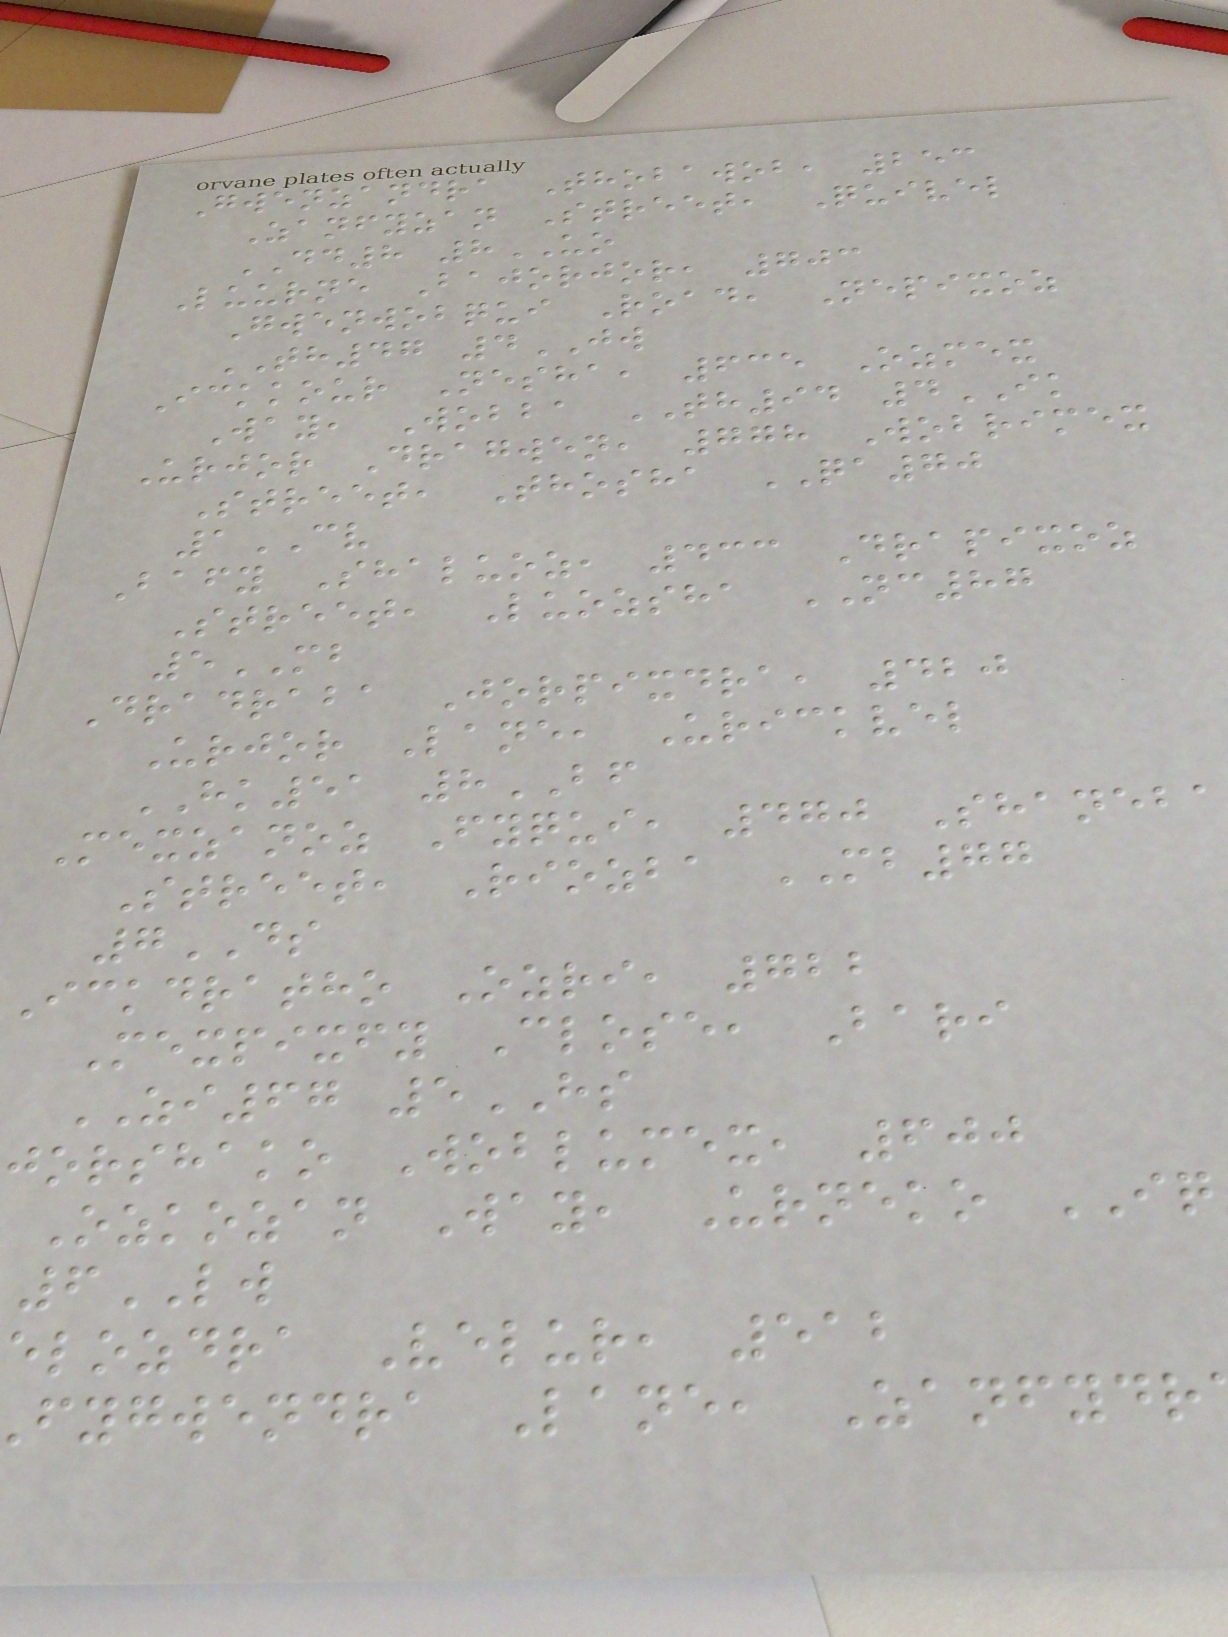Gwenzandra Thobawob, 253
Zanfyzan Street, Quivel
DD8 8UO
Luurne Bajorjor, 703
Gwenwobqui Road, Nepixoz
TH47 4JW
Ickkour Nesha, 635 Ozmex
Way, Wobba TH94 4IK
Urjor Dragwen, 778 Wobrimex
Street, Thosha QA70
1CV
Bafy Shaluoz, 433 Drapixoz
Street, Luozsha NC87
5MB
Dradraba Jorpixdra, 420
Urjor Lane, Urickvel
HK51 8BF
Mexzanoz Fyqui, 470 Shaneba
Street, Riozba MB77
7DS
Ickdratho Ozri, 722
Mexpixfy Close, Bari
ZI67 5HS
jorshako Woblumex, 600
Ozkozan Way, Urneko IQ
6LW
elozdra Velur, 512
fygwendra Lane, Zanfydr
